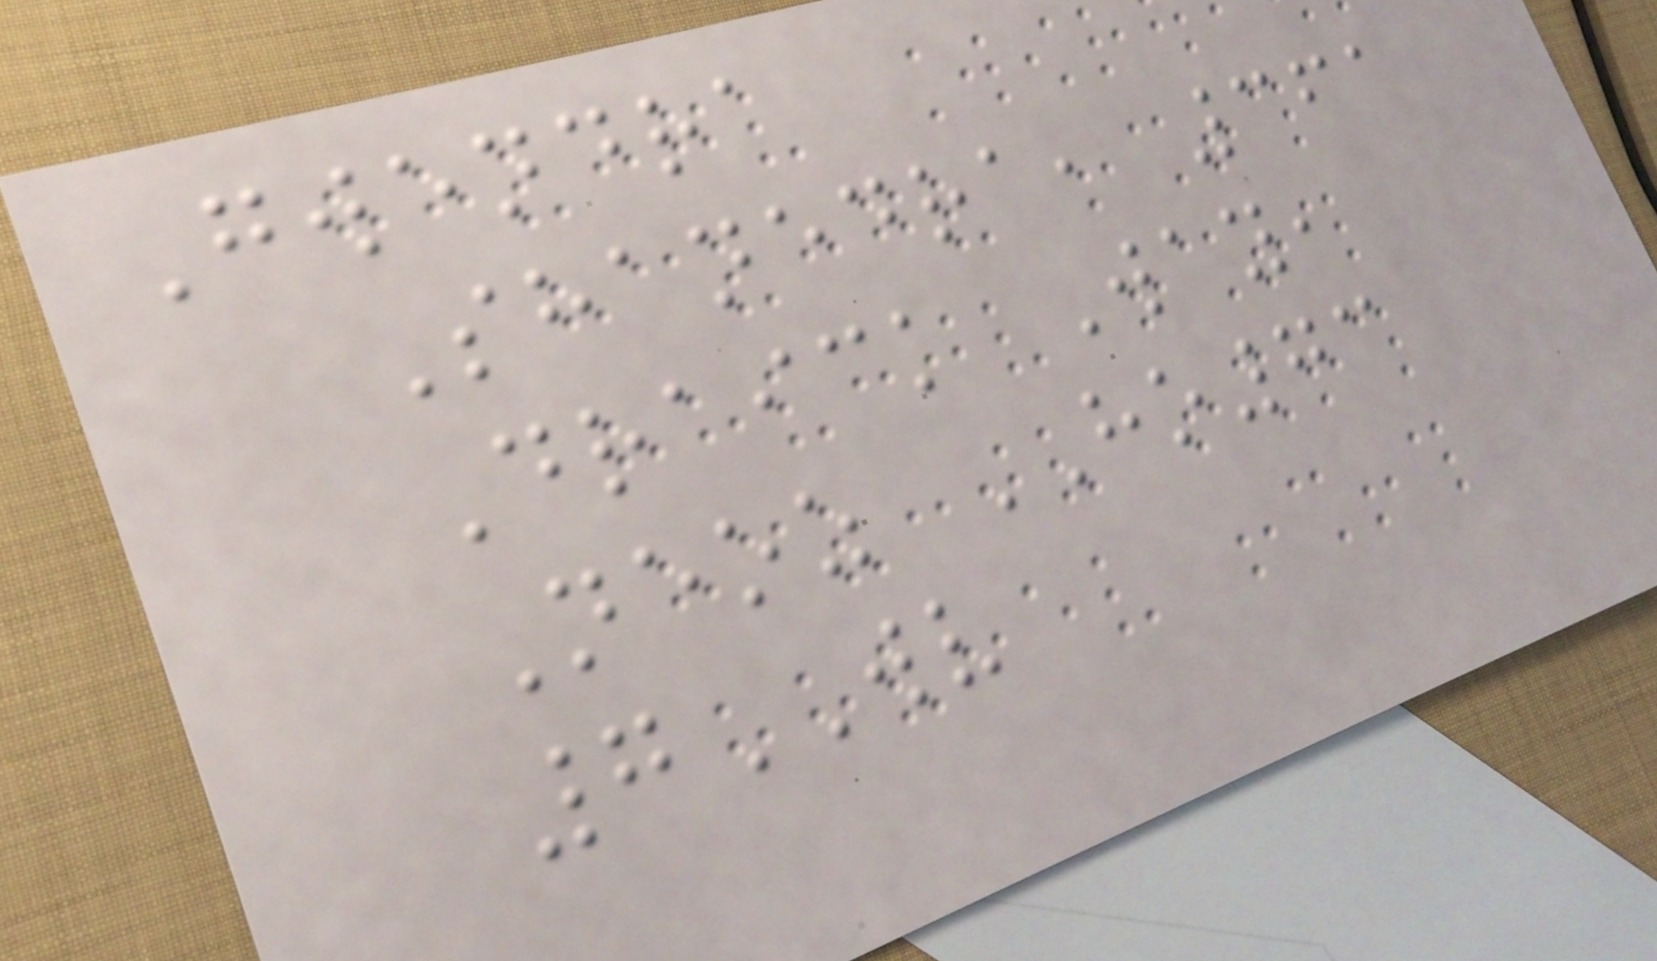Gwendra
Shanedra, 361
Draick Way,
Neoz HO73
7WV
